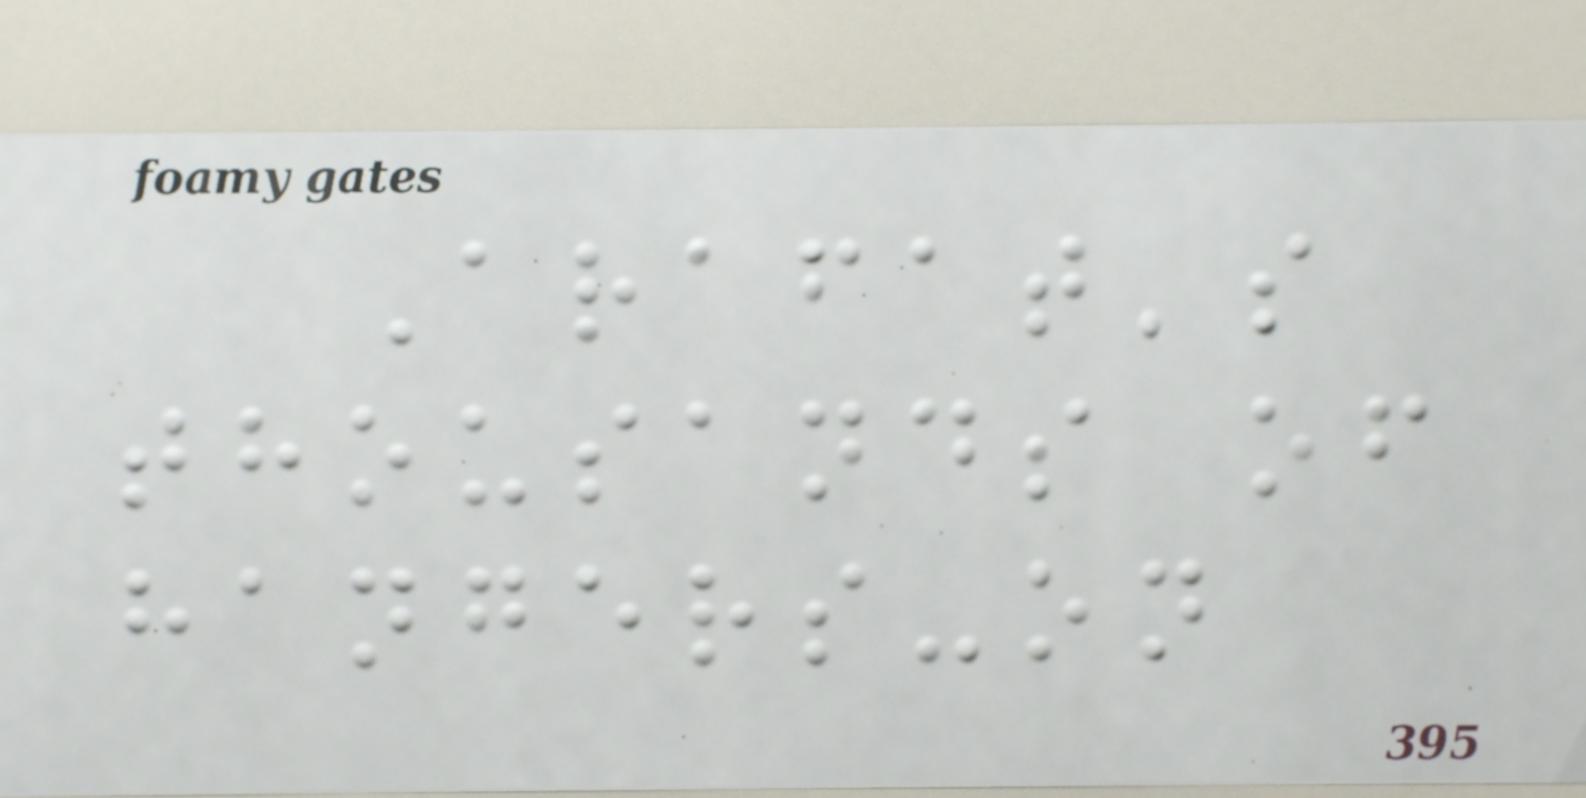Arafat's
thousands of
hangers-on
